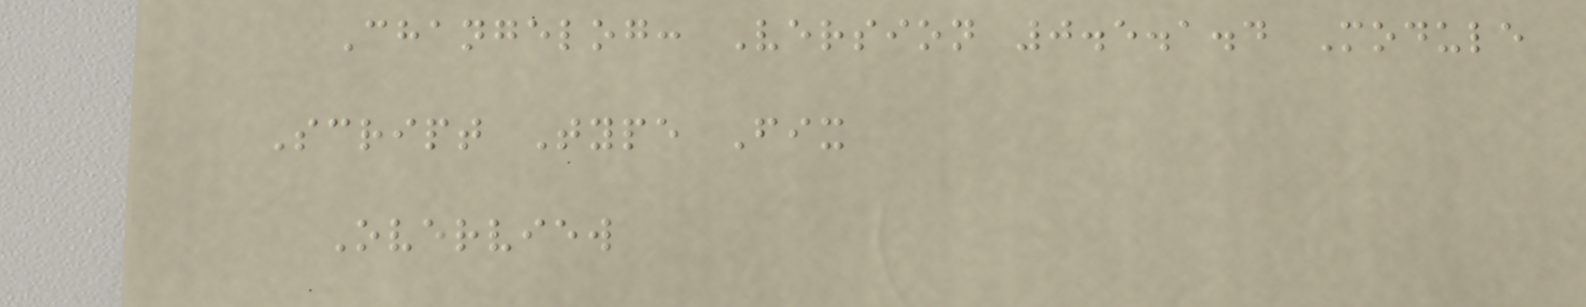Changelog: Version 0.5.1.4 Module
Script Type Fix
Overview
